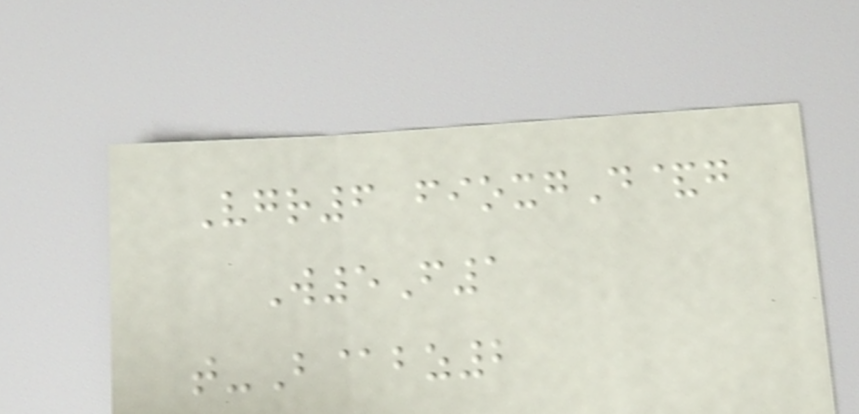Vgr6 fioxgD&g
W5F1
t-B@bz2
